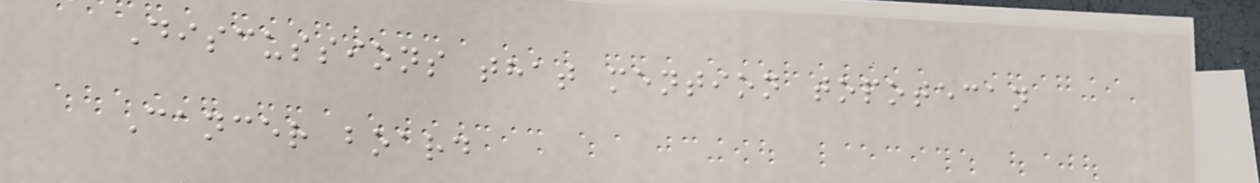Discussions that mention topotecan
Cancer board
